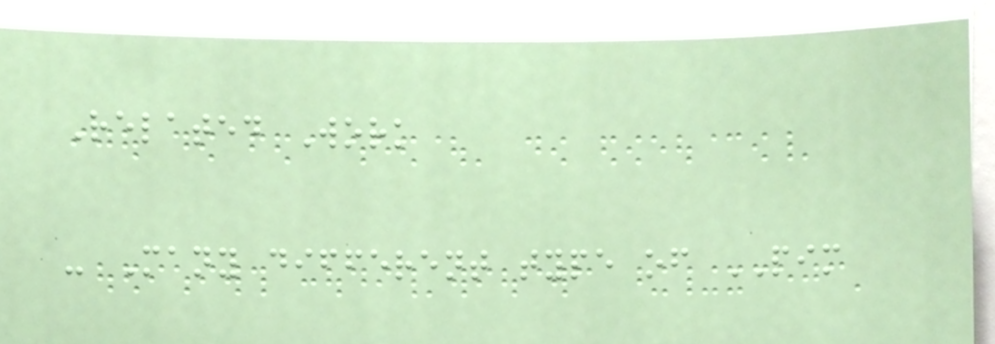Related Work
- Many different type of PIM
